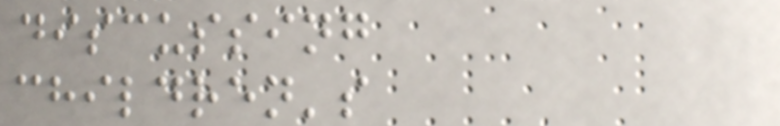discussing
children's
